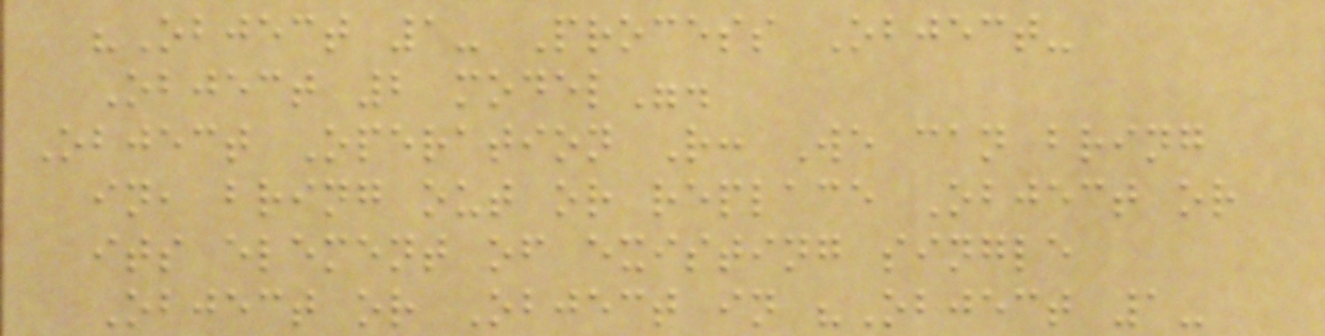"Object 1- Process Object-
Object 2 model".
Object Operation R: We can bring
in, bring out or replace Object or
its element of existing single
Object or Object in "Object 1-
